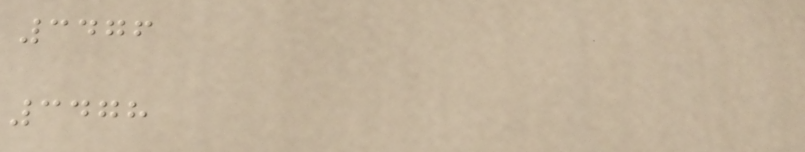3476
3478
